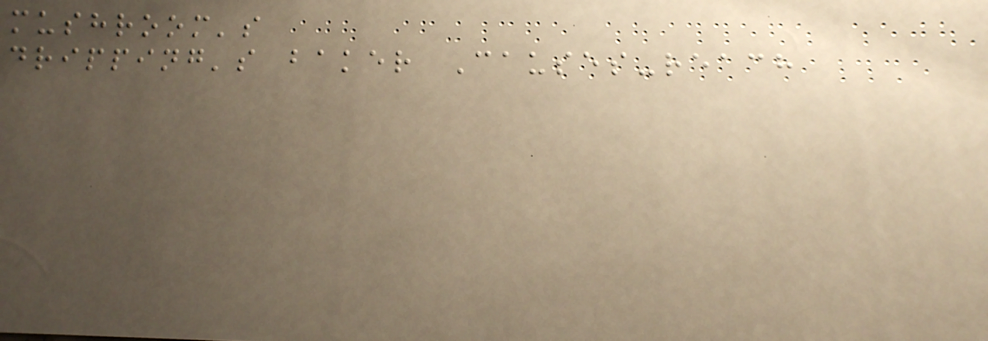mushroom's
dripping's baker Causes-reach
